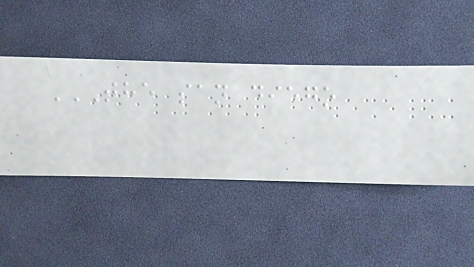THE SAN DIEGO
